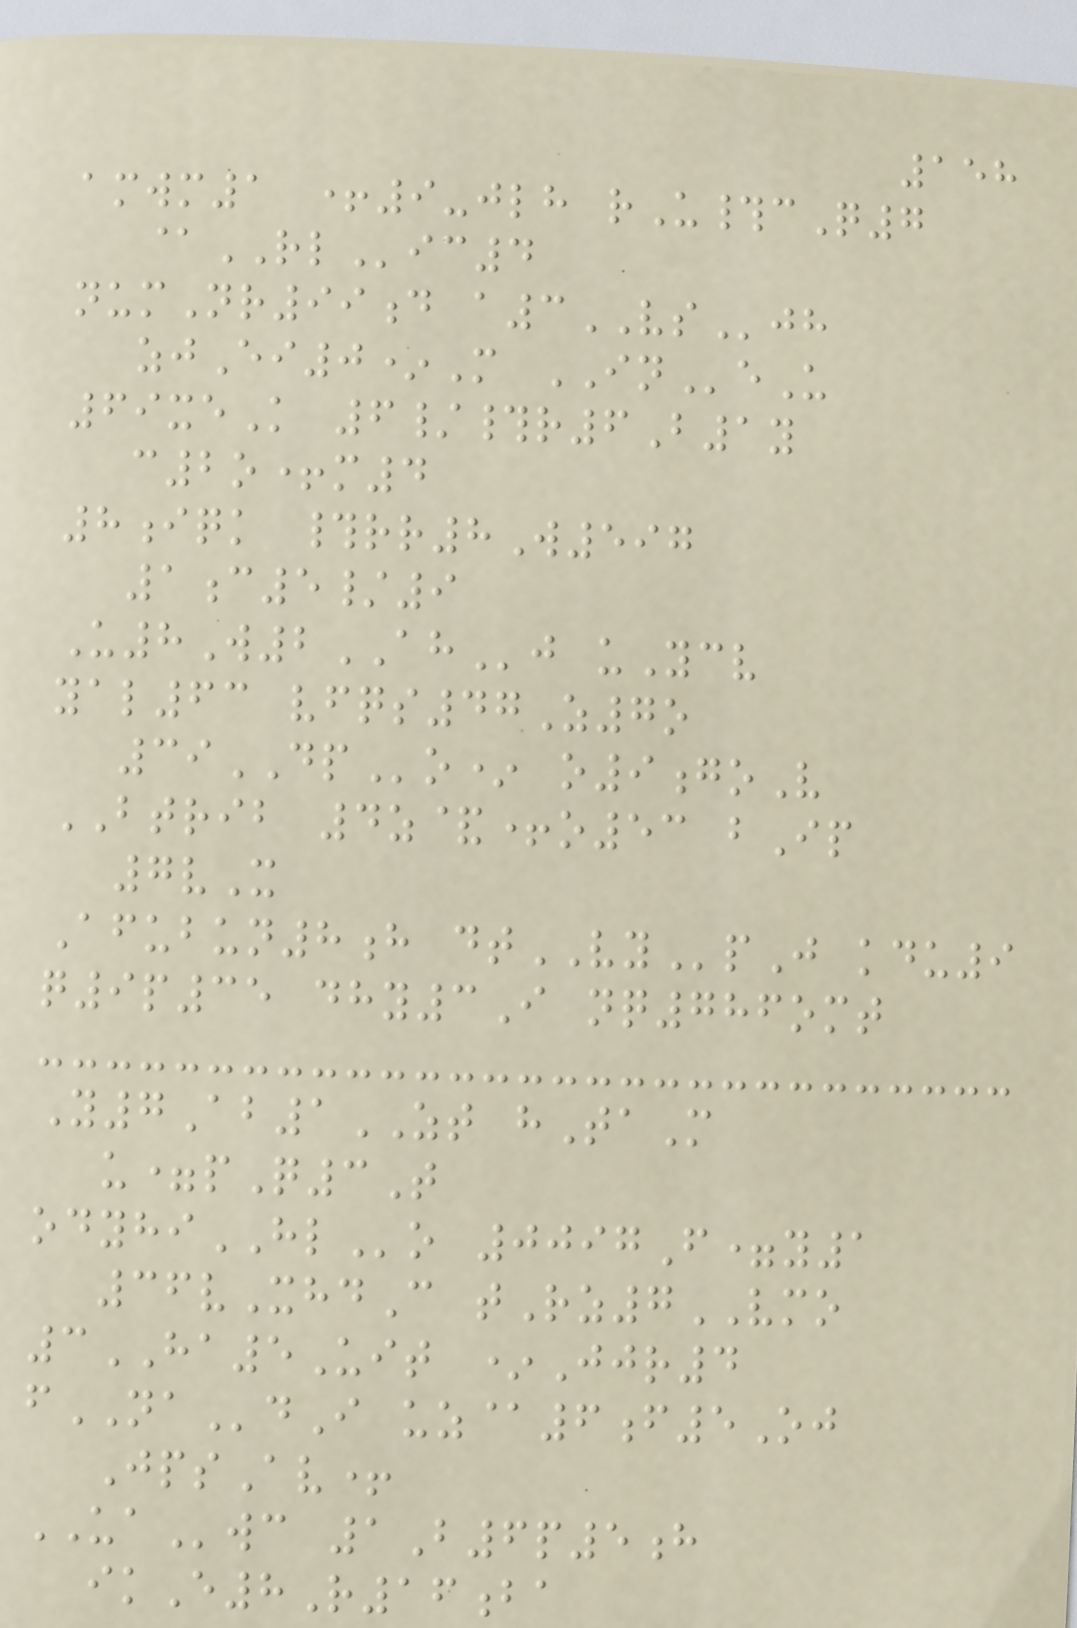158
amwm1 +9-jlh rU#cQ7
@RLic4
numNr99d a3VSjh
zjEi0*M INeU
69xeK 6/#r6B1y
c2o+m4
8iqk #rr8W597
1c5/9
U8W2AHj uYcv
yal63 vfqs47Z7o
39DPo* o9goV
BTRIB 4z&+o53 bIp
7vX
Afubun8h dtVYpJ kdu9
q9p35 dhy3I nq786omt
Y7Ab1ZT hTaM
u=pQ3T
odyhiHLo 0097F=y1
36vXhdC tRz7VMO
3HA5Uit *Jjr4
fNAdI uz@6f5Oj
JpsAv+
UAwc 1B6p5h
ikE8R16ba
